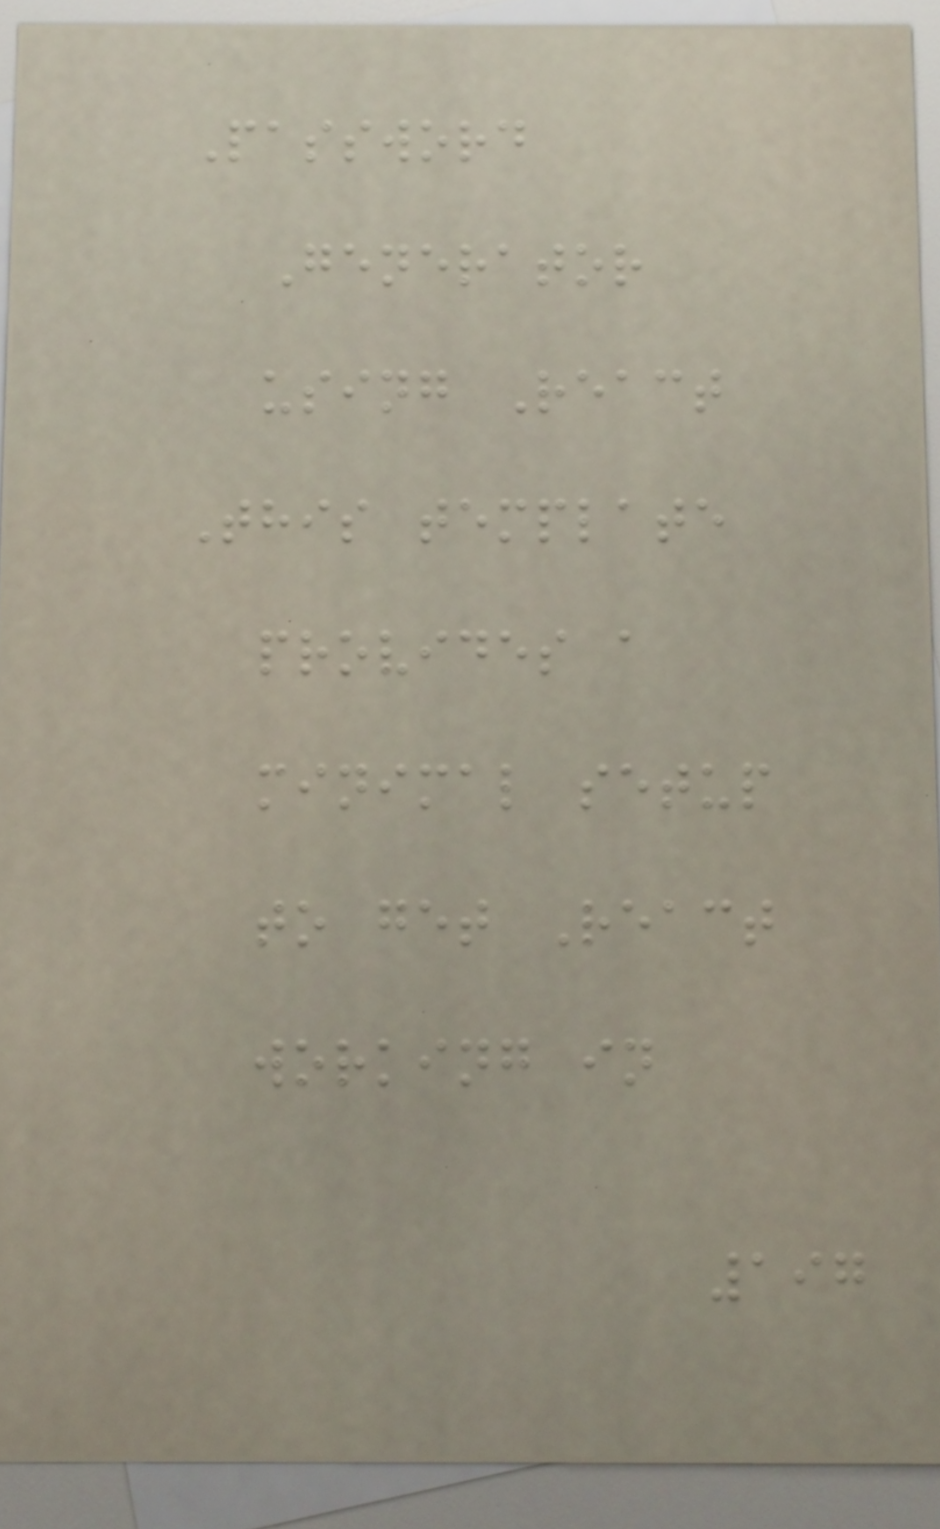Password
Generator
using React
This template
provides a
minimal setup
to get React
working in
197
